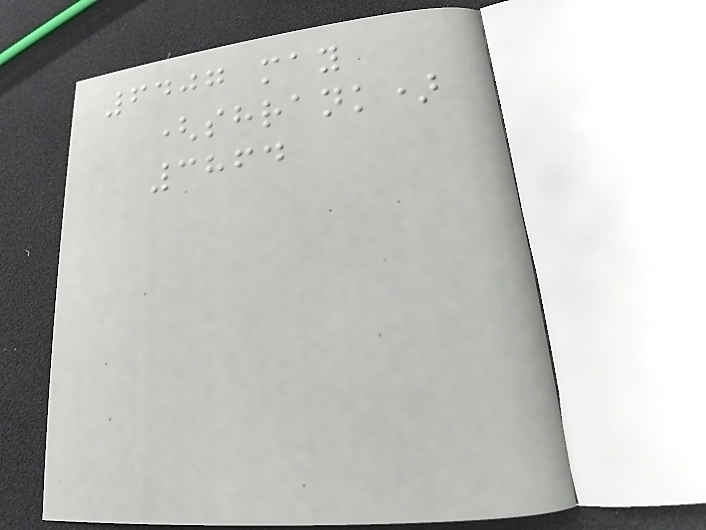6407 may
(shrank)
3864
